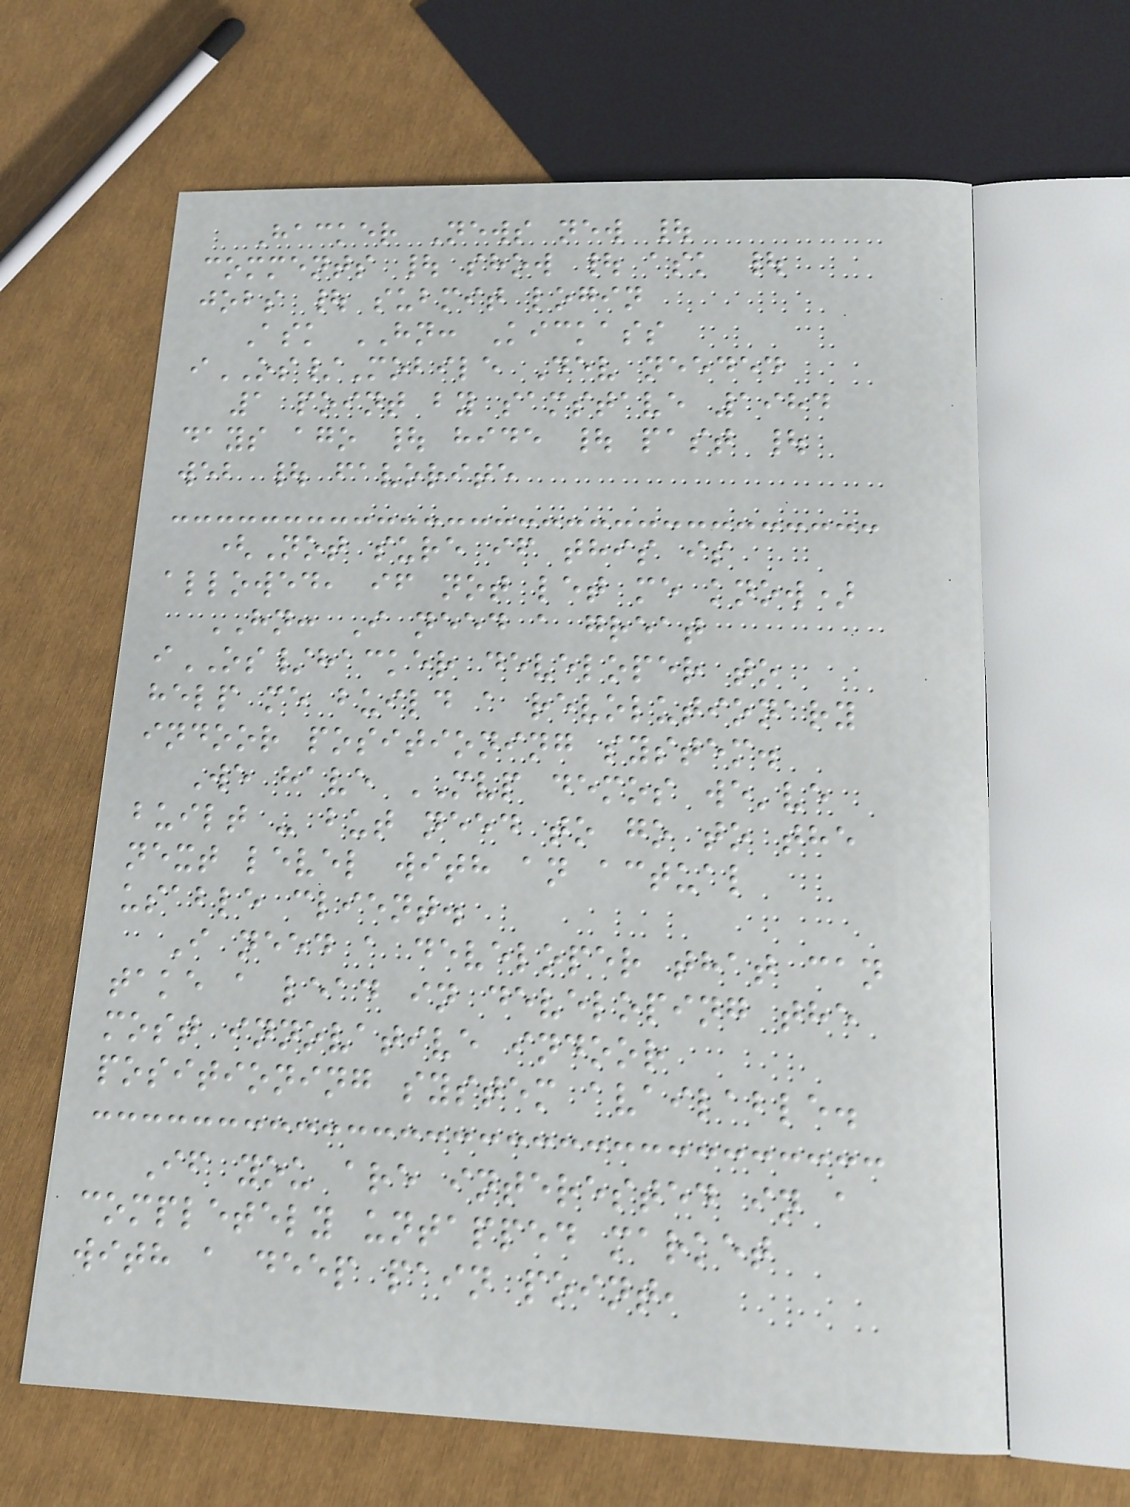Hacker News new |
comments | show | ask |
jobs | submit login
Ask HN: Kickass
iOS/Mobile Dev needed
1 point by samstave 1984
days ago | hide | past |
web | favorite
(Not sure if this is
allowed, if not let me know)
HN: I need a great
iOS/hacker developer to
help me build a revolutionary
indoor positioning system.
We have MVP demos we've
built - but need to go to the
next level with an actual
usable client.
I need a developer that can
take a lead in developing the
most innovative indoor
positioning system available.
If you are interested in a
completely untapped market
with a deep pain point,
